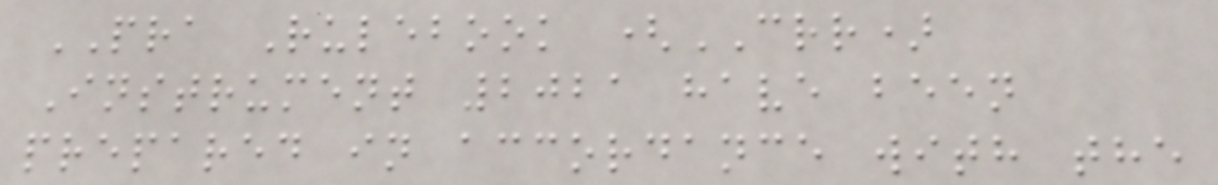PRA Rulebook (CRR)
Instrument 2021 have been
prepared in accordance with the
